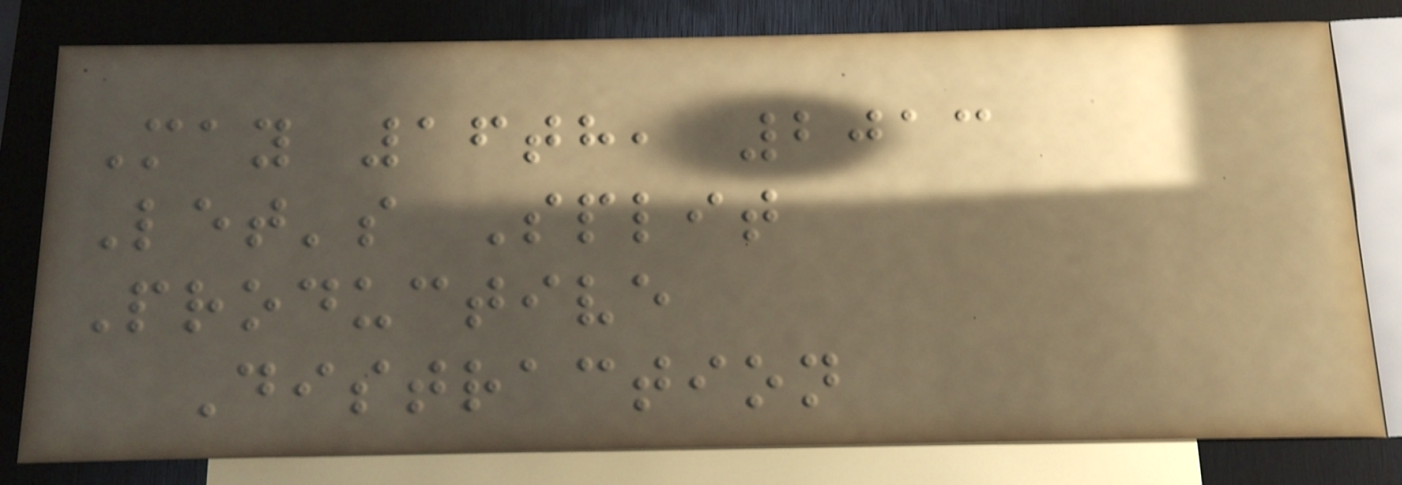May 16th, 2013
Let's Split
Productive
Distraction
